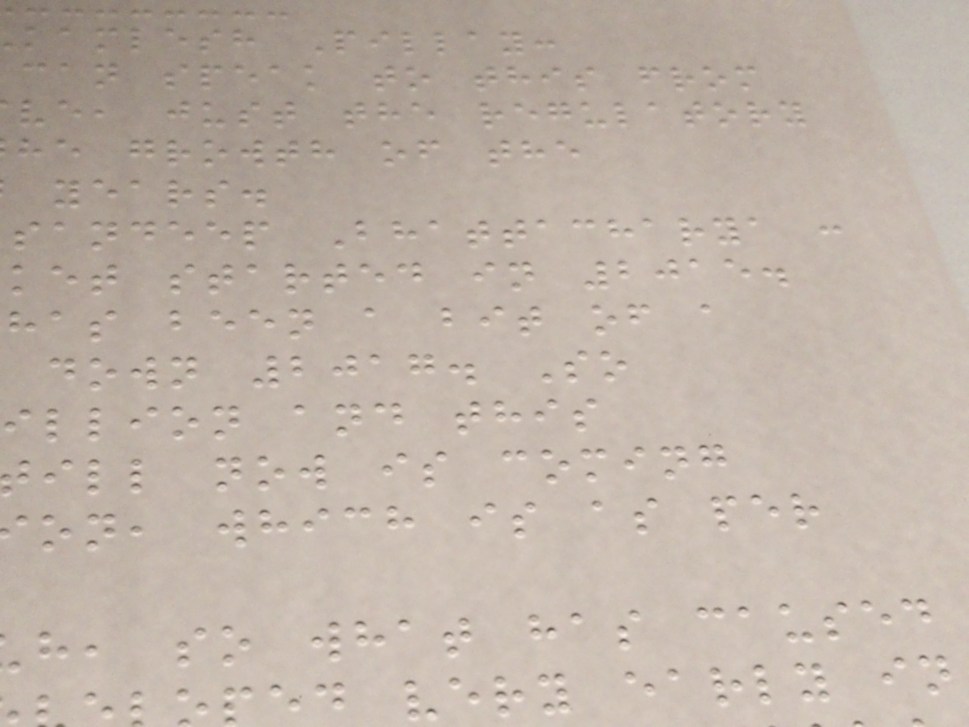kamlesh Pillay:
can speak to this from
ve, just the regulatory
he growth of the
sandeep Bhattacharya :
ket started in 2015.
has been a bit of a
down 2017. So
illion and this
ill now is coming
on, which is as per
h, so what has caused
d very early in
